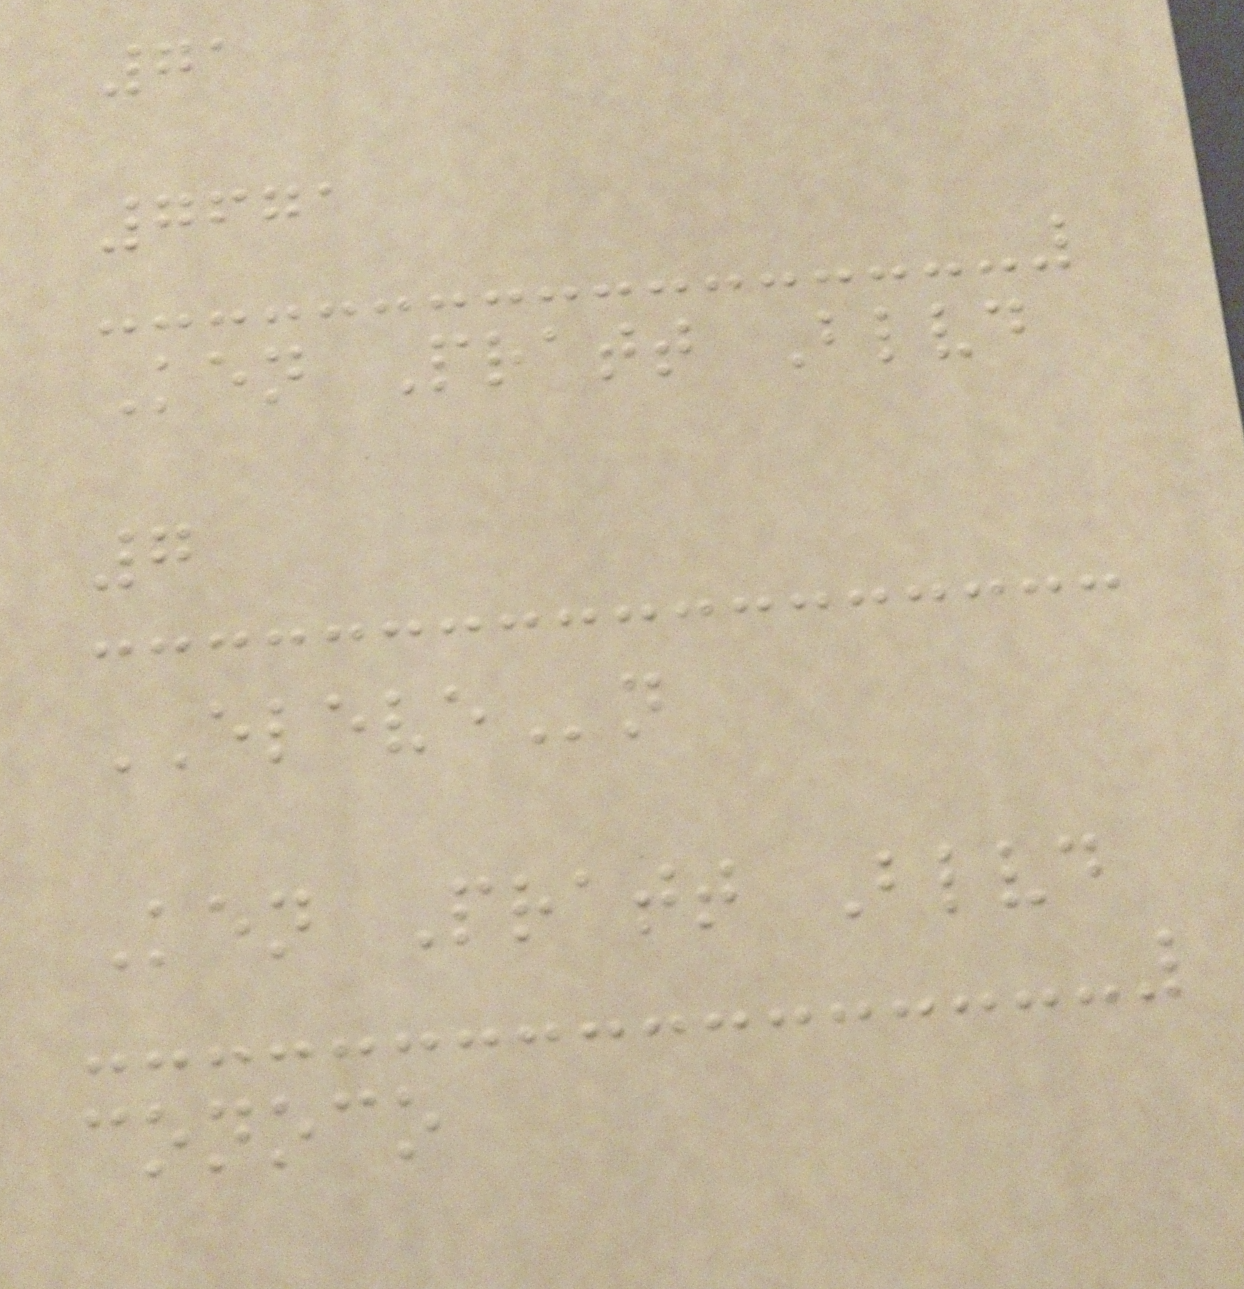71
7671
Ken Pratt Blvd
7
ELEVEn
Ken Pratt Blvd
conoco
